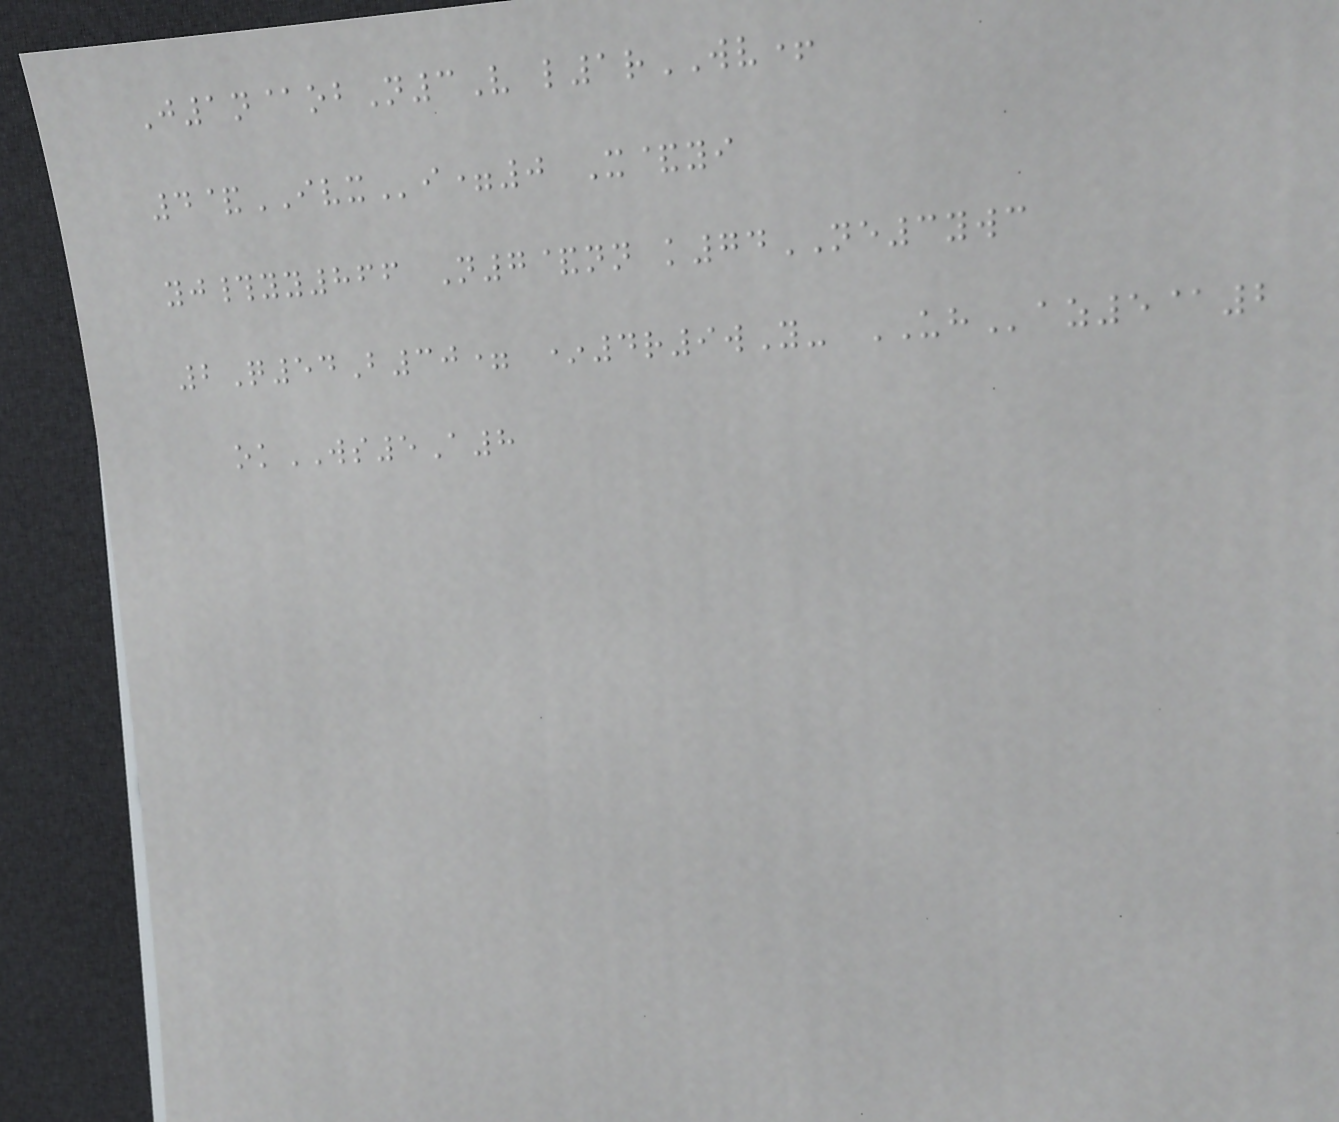J1n@obN3V l1rWV+
4&IVXi=0 X&yi
yj#yy866 N7&nn k74NE3ywc
2Q54B30= *4r9wY- UHaz5@2
okWS5A8
